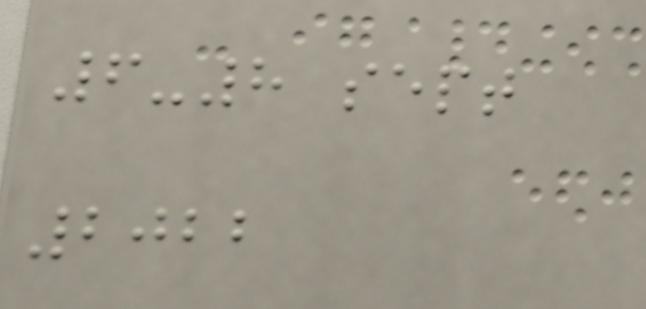6-8 sept
2022
